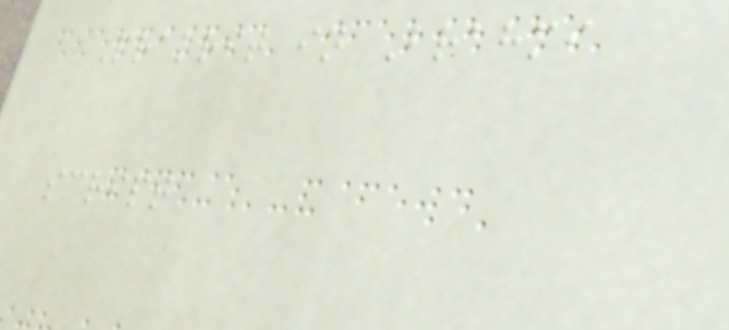Prakrit in Brahmi
script
